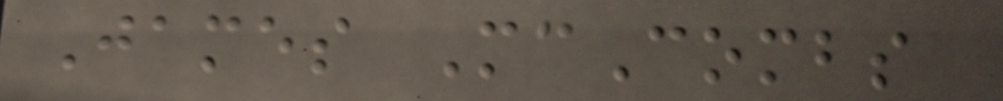James McCombs
